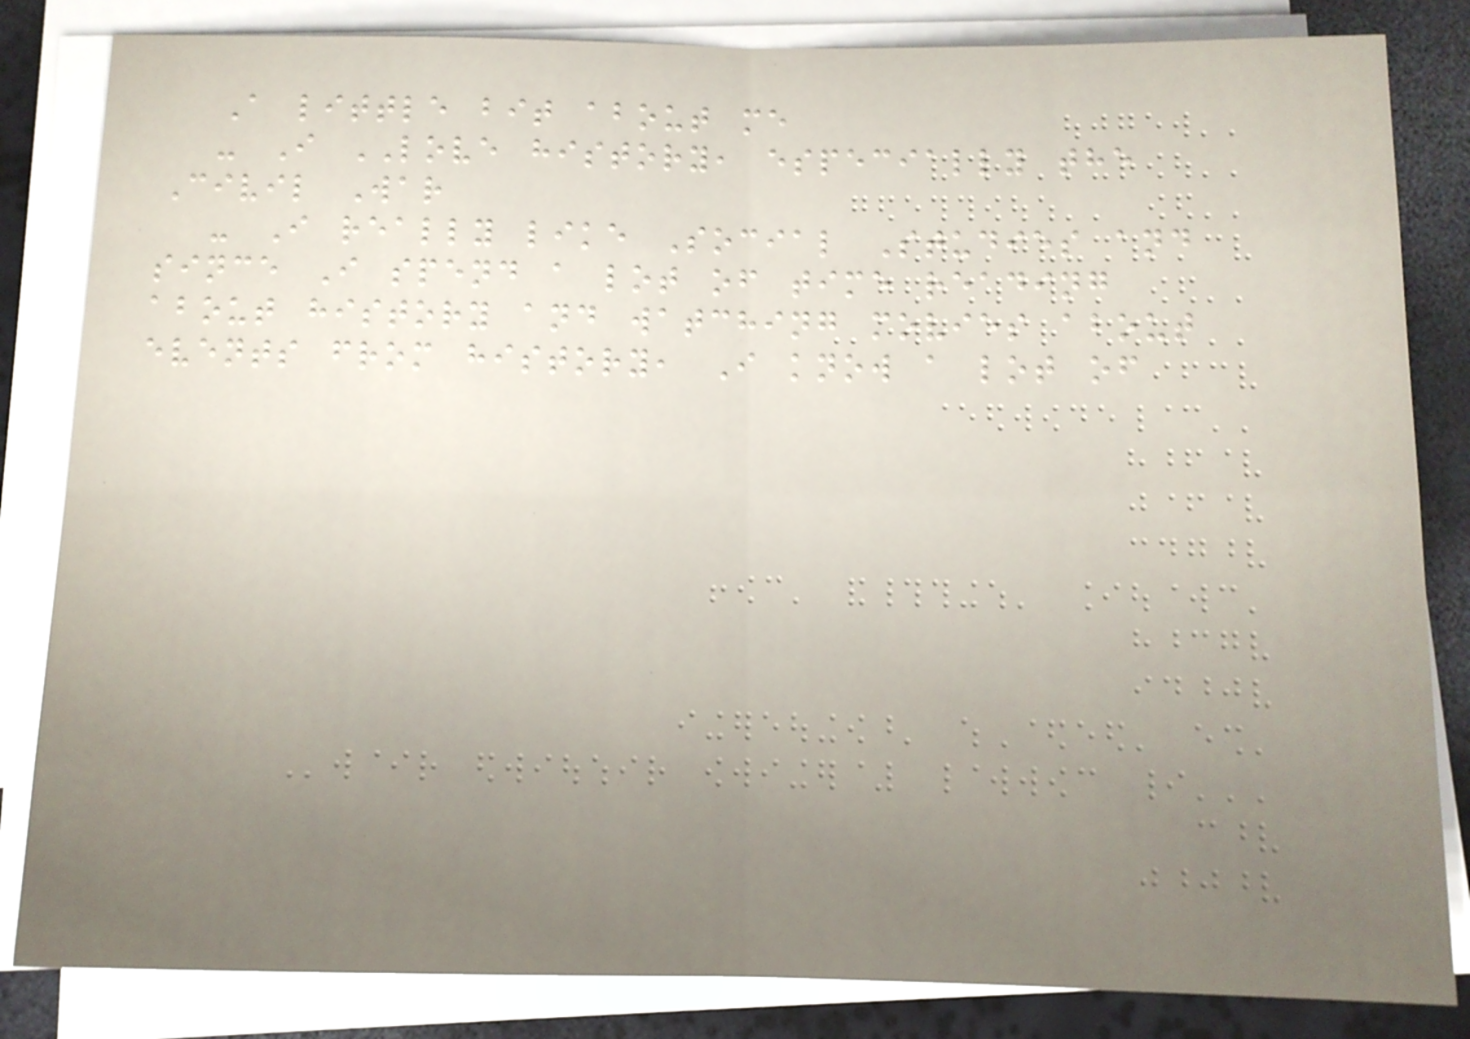A little bit about me
- I LOVE history, especially the
Civil War
- I really like Social Studies and
since I spend a lot of time reading
about history and watching movies about
events from history, I know a lot of
